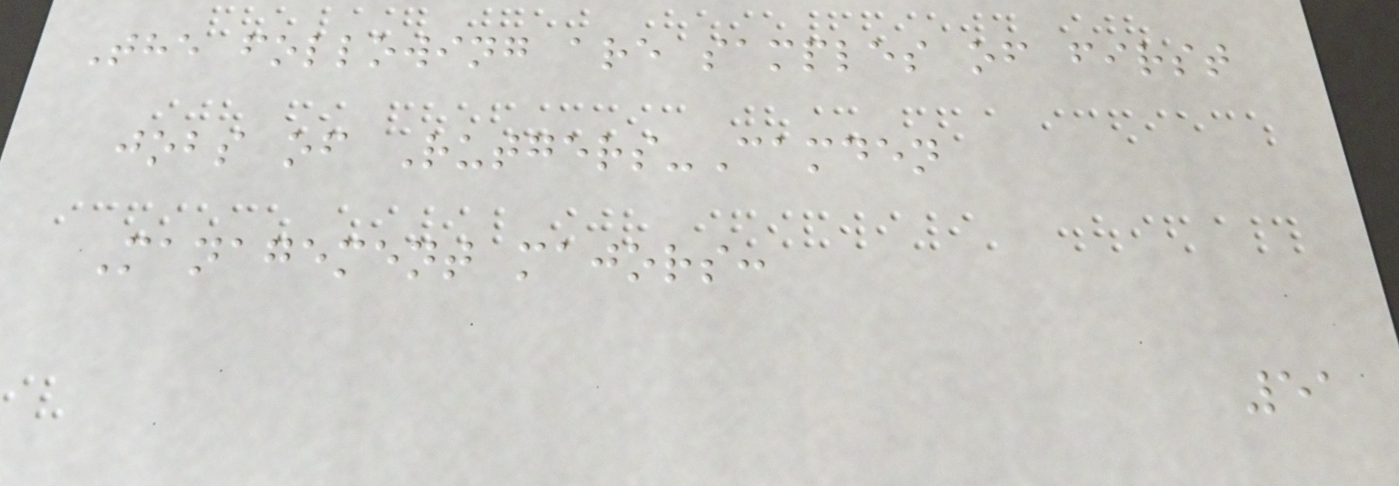The following are samples of first
jobs of Rutgers-Camden
Management majors:
51
